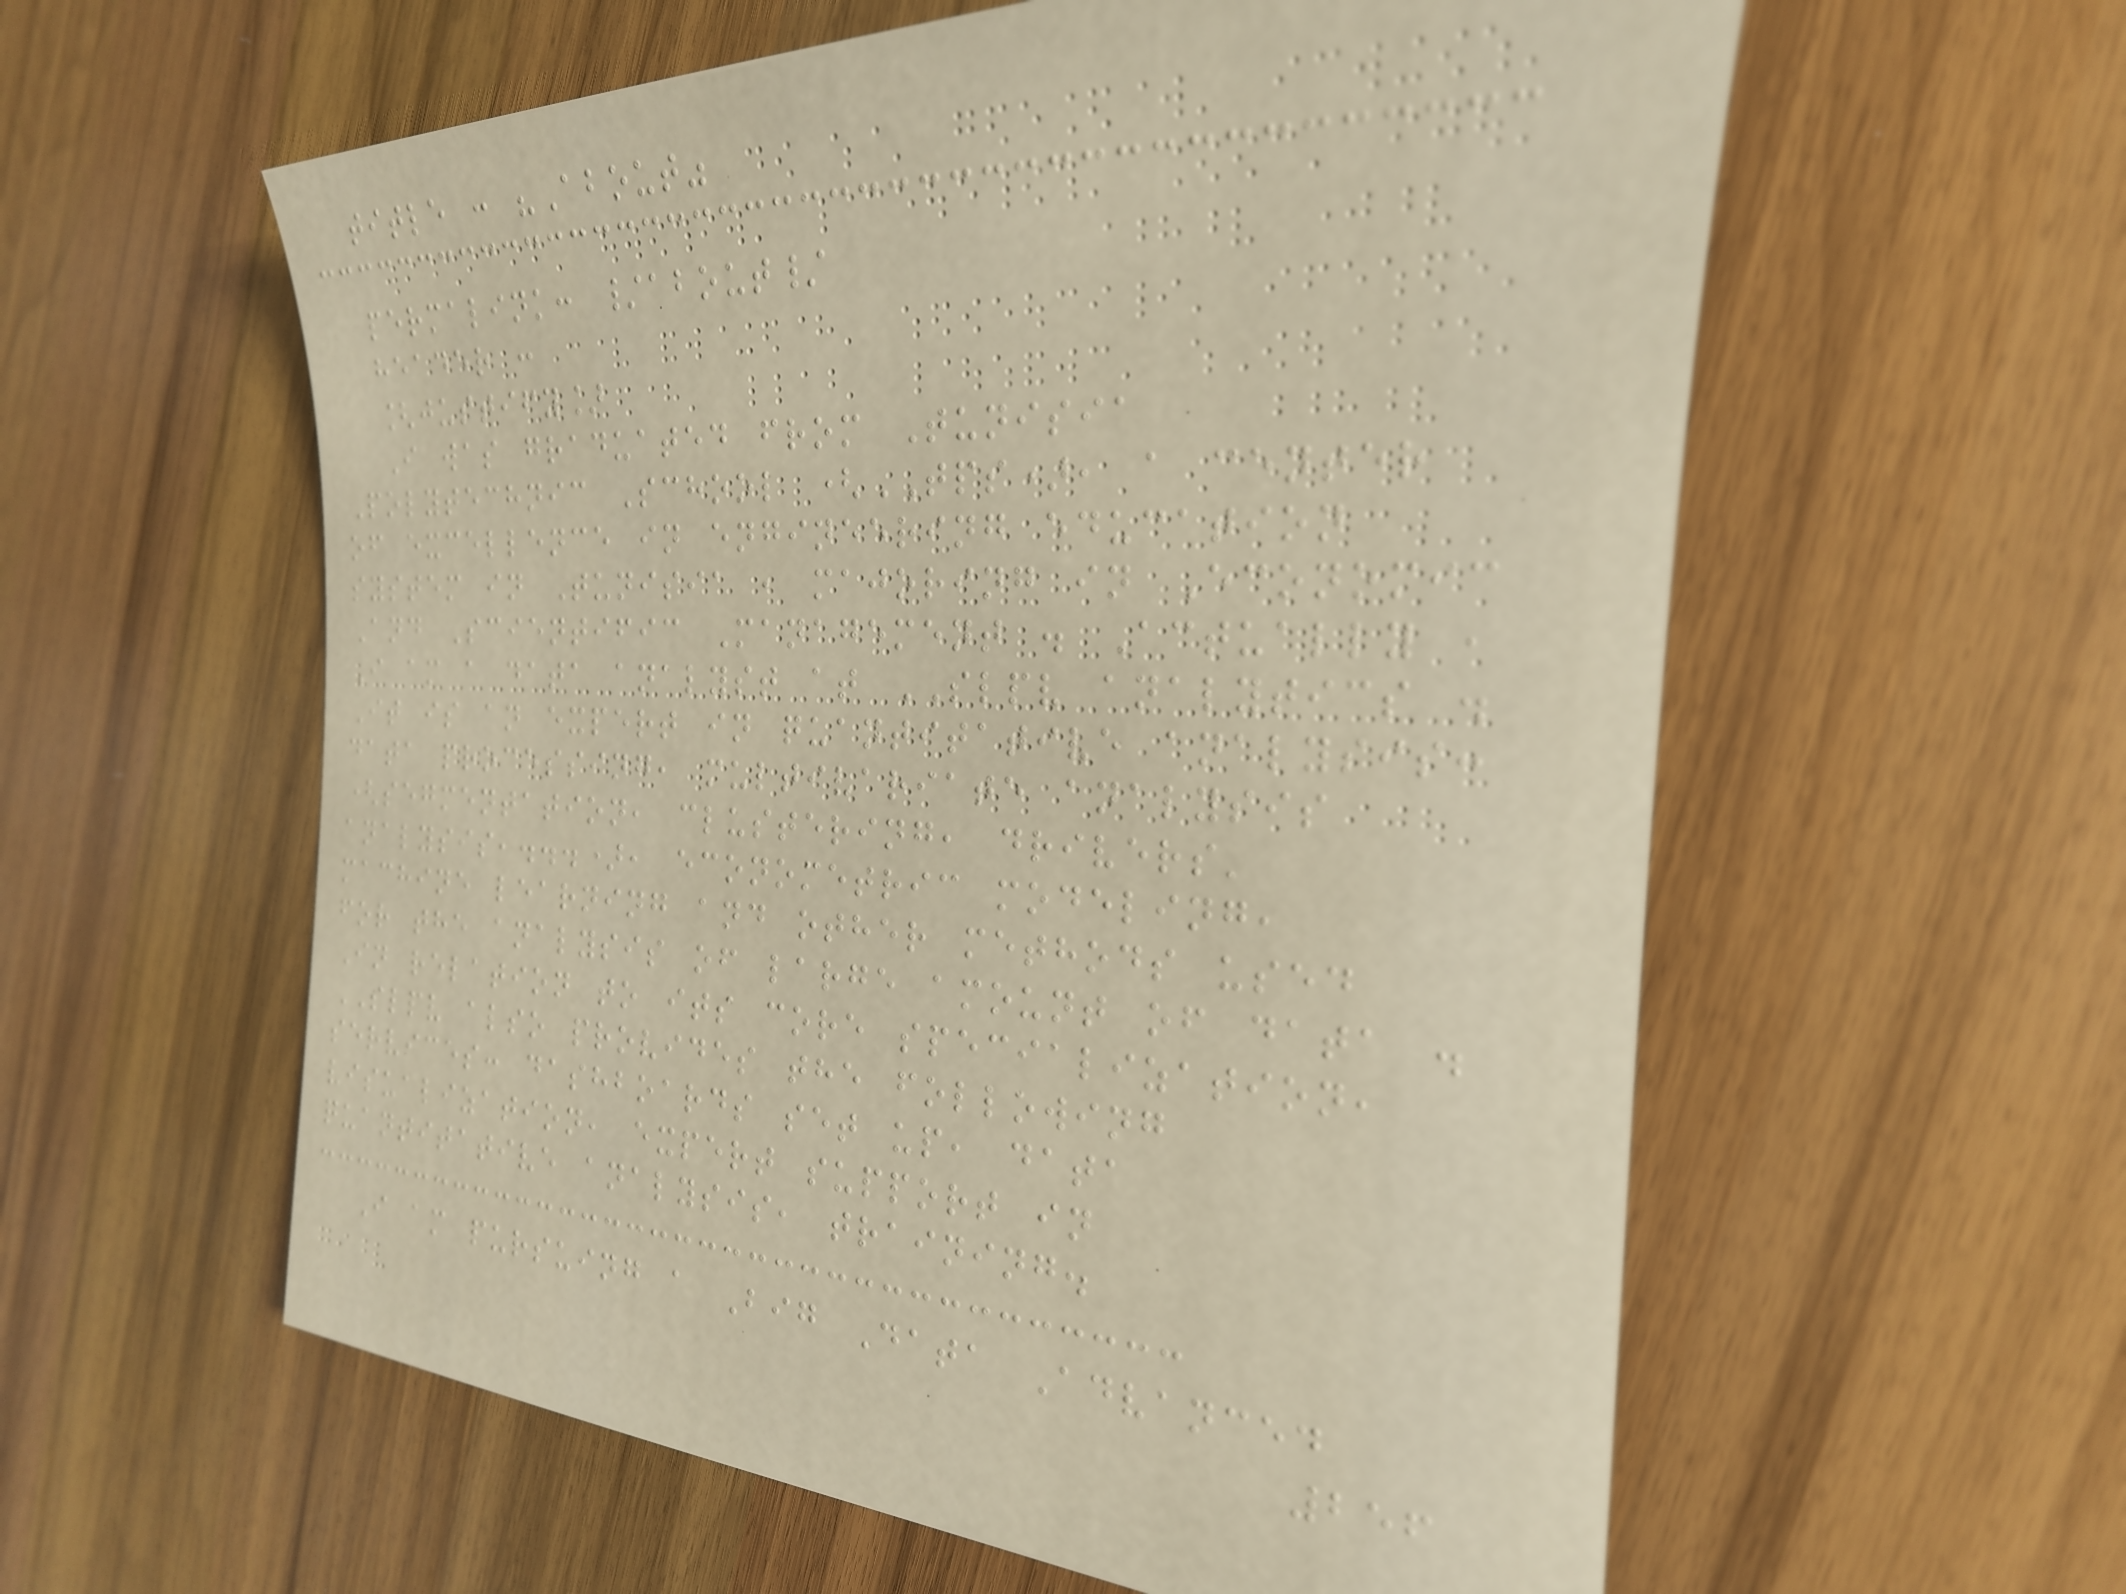title : "About"
permalink: /about/
header :
[justify]
I was graduated from Tunisia
Polytechnic School (TPS), a center
of excellence in engineering education
system in Tunisia , majoring in Economic
And Scientific Management . Actually ,
I am a data analyst at SLPV analytics .
It is an expert in quantitative analysis:
data processing, multivariate analysis
(segmentation, clustering, drivers'
analysis,...), econometric modeling,
machine learning and other methods used
for the analysis of large amount of data .
In relation to its core specialization,
SLPV also provides the following
services: dashboards set up, data
visualization, expert support in
quantitative analysis, training.
I am pursuing a Big Data Advanced
256
